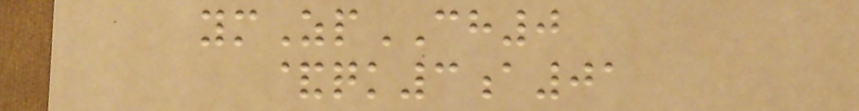ymZpCH0
&qk3a01
